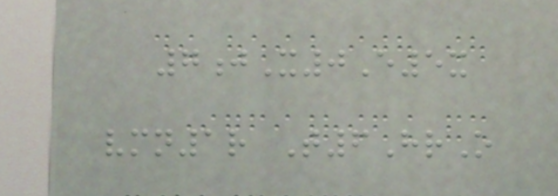7jX0E5x
vmn1r T6HrO
